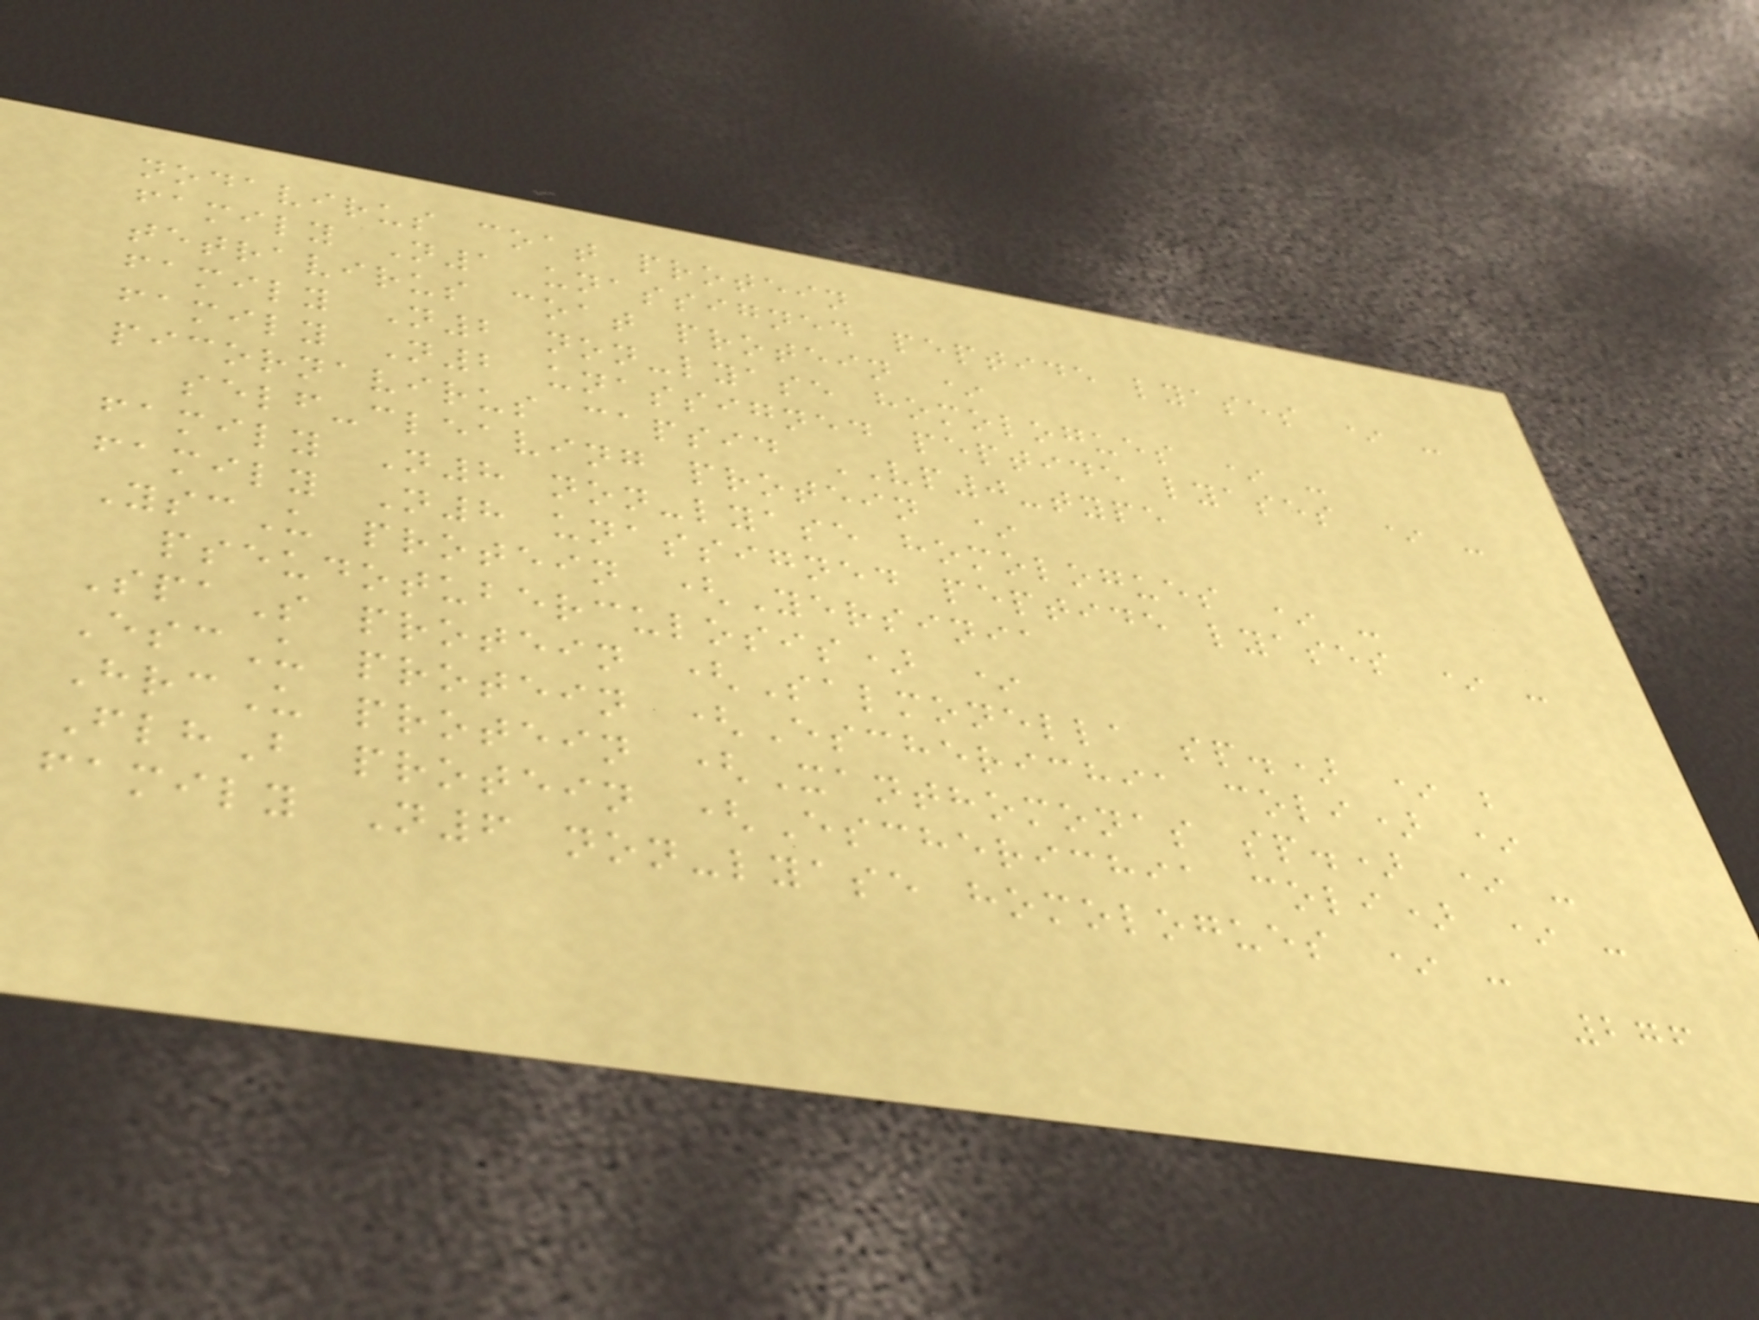nodavirus coat protein
family N1 unassigned peptide lyases * -
tetravirus coat protein *
family N2 non-lyase homologues * -
family N2 unassigned peptide lyases * -
picornavirus capsid VP0-type
self-cleaving protein *
family N8 non-lyase homologues * -
family N8 unassigned peptide lyases * -
YscU protein (Yersinia
pseudotuberculosis) *
SpaS protein (Salmonella sp.) * ;
EscU protein (Escherichia coli) *
HrcU protein (Xanthomonas sp.) * -
FlhB protein (Escherichia coli) * -
family N6 non-lyase homologues * -
276
